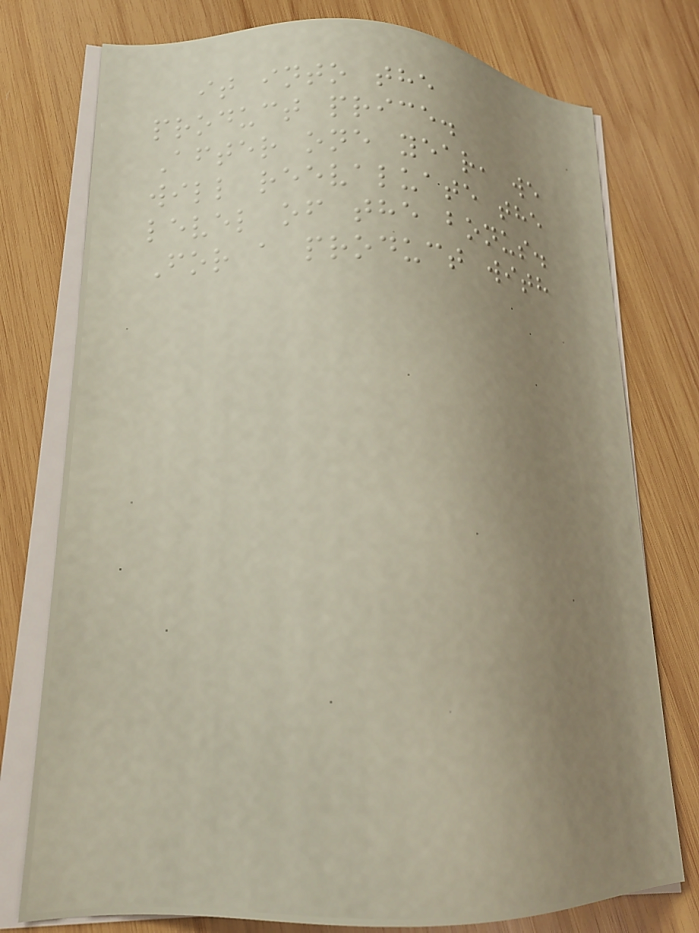it into the
product price.
After one year, we
will reevaluate the
level of the bonus.
For a product with
